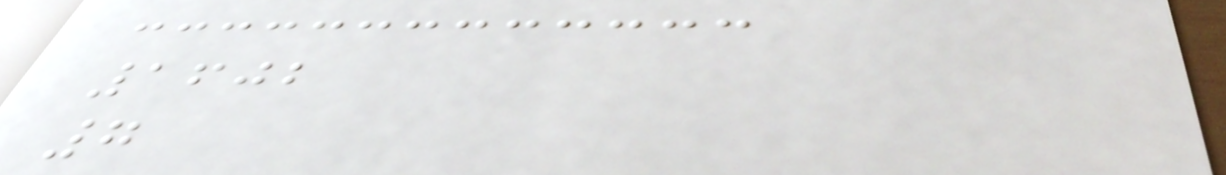1602
7
